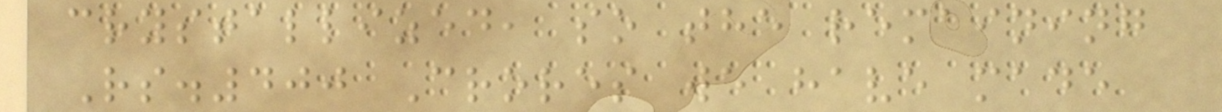crystallized, so the remaining
Rs.400 Crores we have made
